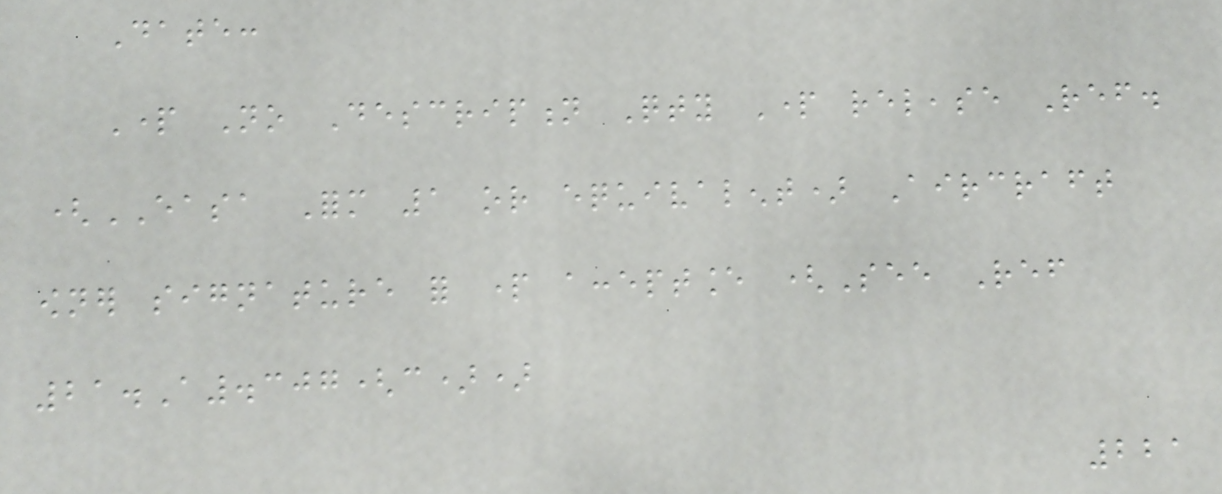Date:
Part No Description Qty Part release Ref.
(EASA Form 1 or equivalent) Aircraft
owner signature for part acceptance (See Ref
21.A.307(c))
221
